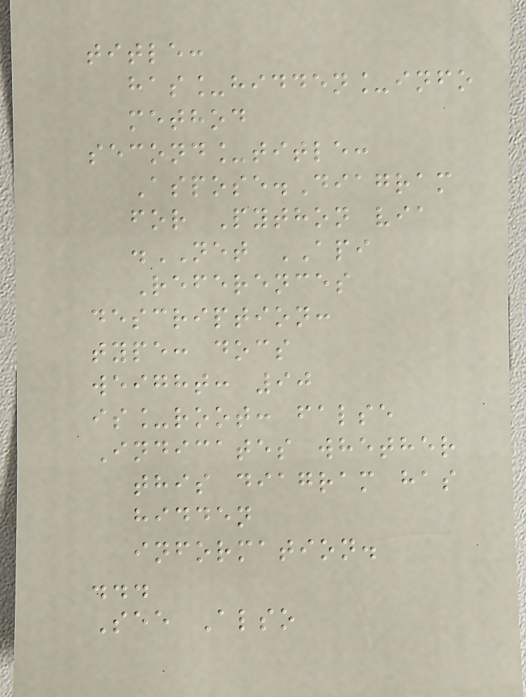title:
has_hidden_info
method
second_title:
Aspose.Diagram
for Python via
.NET API
References
description:
type: docs
weight: 90
is_root: false
Indicates whether
this diagram has
hidden
information.
...
See Also
